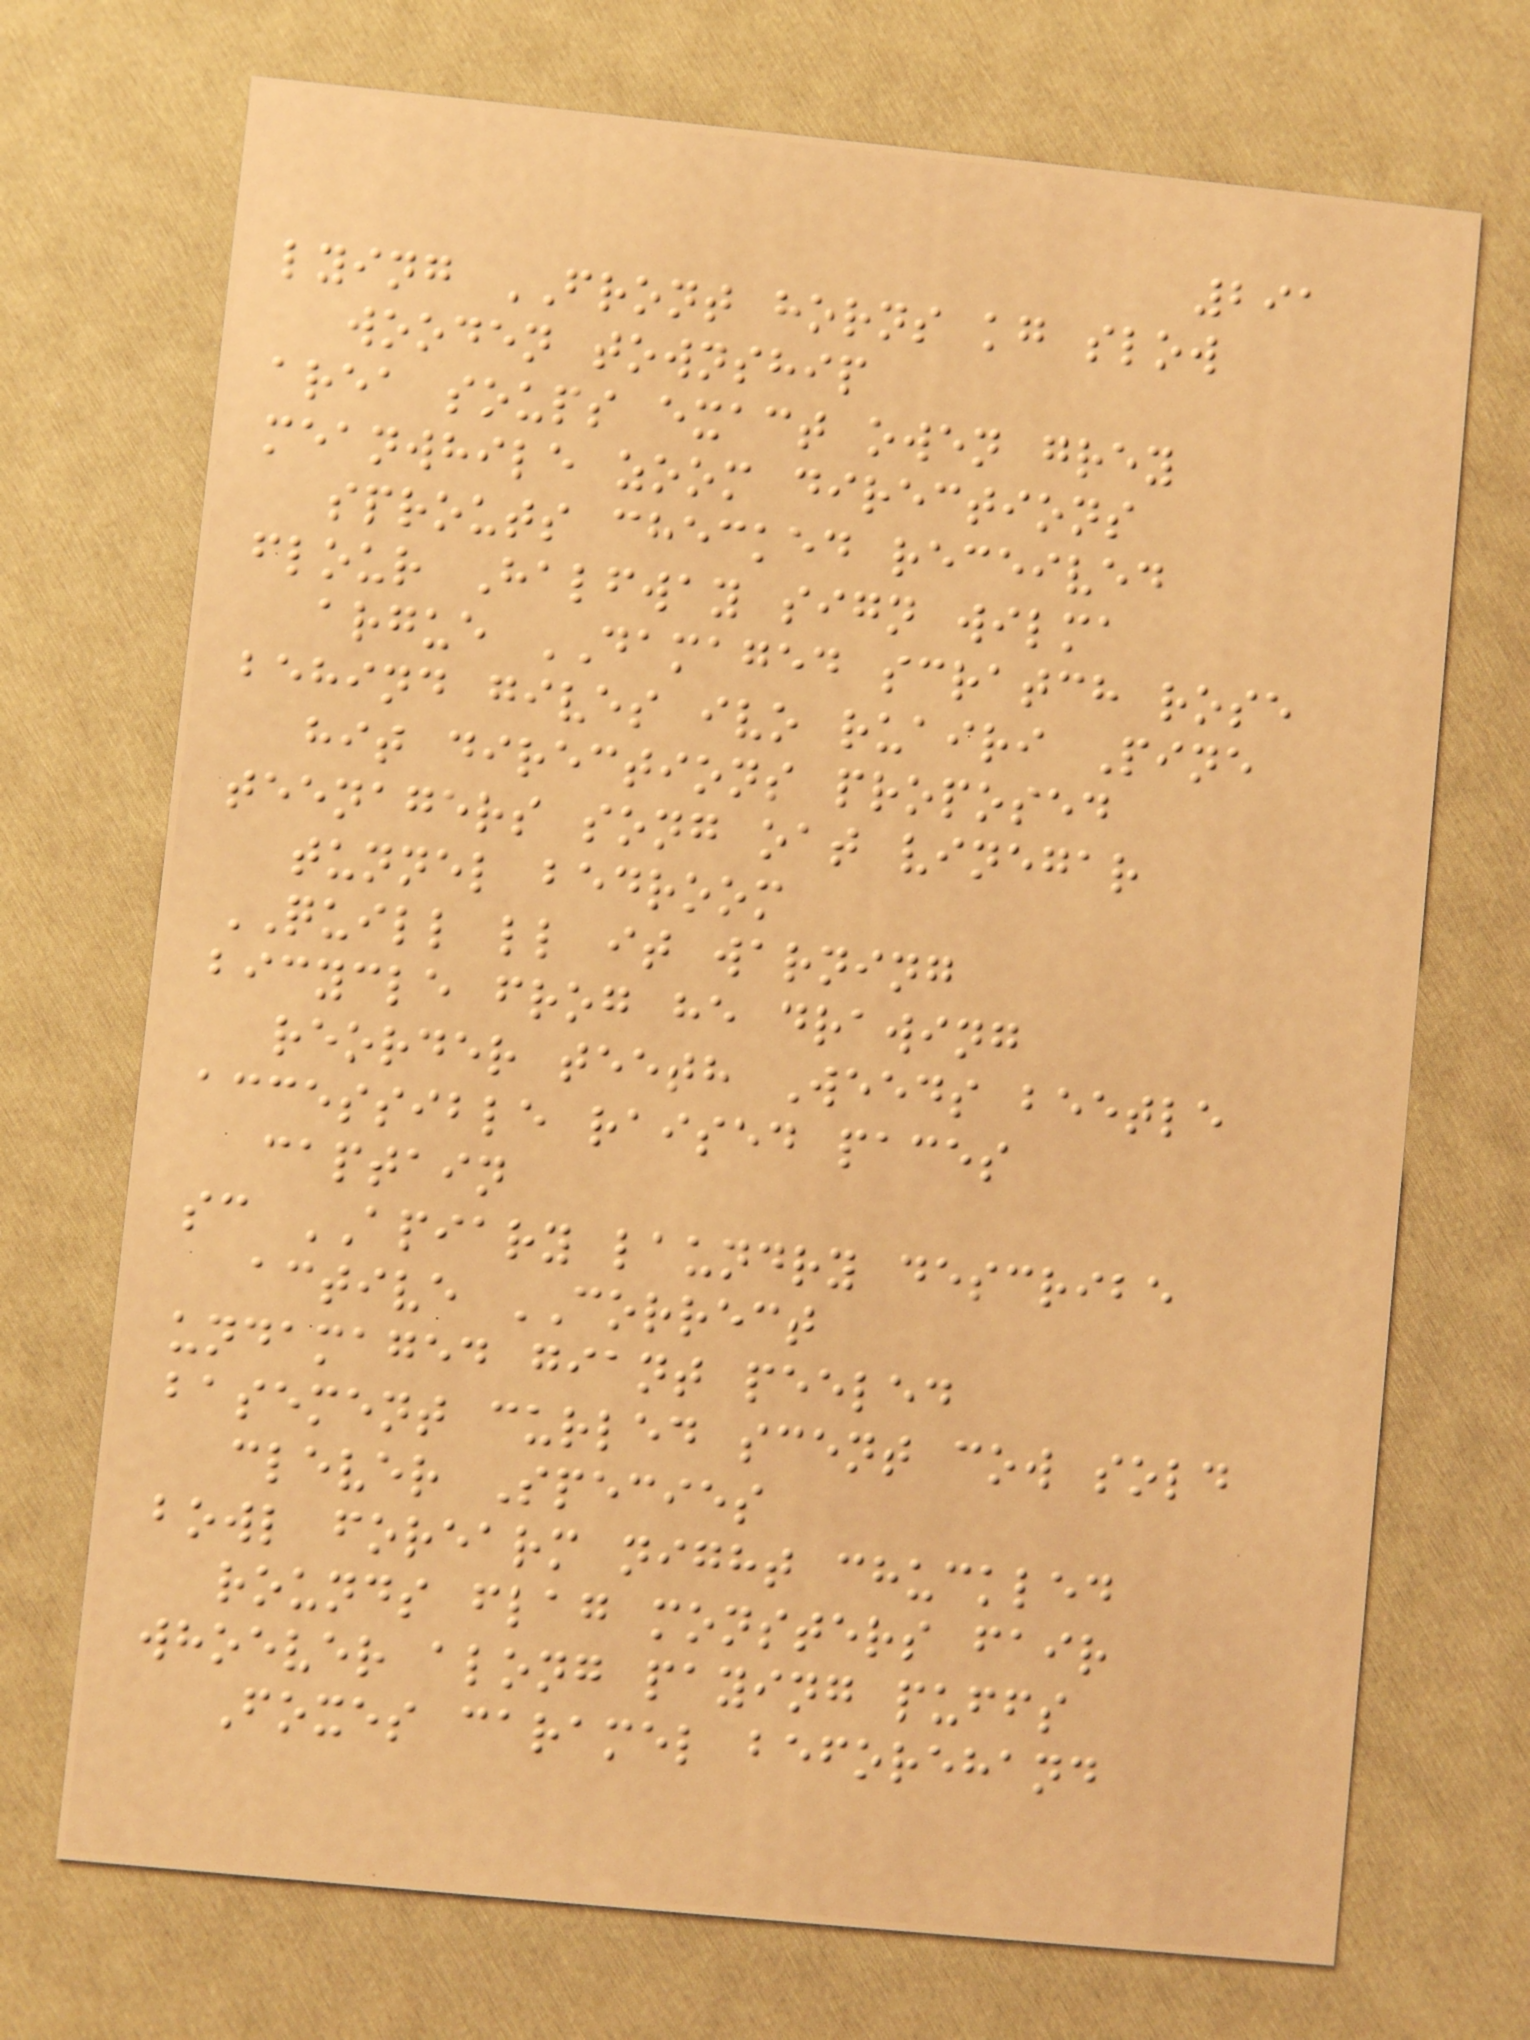291
lying FRONT horns kg slow
wooden township
area soups exact owen grey
meanwhile zoom directions
sprouts checked received
flour Halfway sign wilma
argue DAMAGED scratch rose
behind gives ivo ruairi Pine
hit directions proposed
teenagers song oat vinegar
tunnel bedroom
QUILL ll it warning
bicycle frog he drawing
reorder teeth Weeds beetle
accessible raised paces
captain
sc APIARY laundry describe
active CORRECT
undamaged giant peeled
basement curled scent cow sold
clever Species
bowl forearm night chuckled
rounds flag monsters fair
whoever along paying puffs
Foxes caramel beforehand
